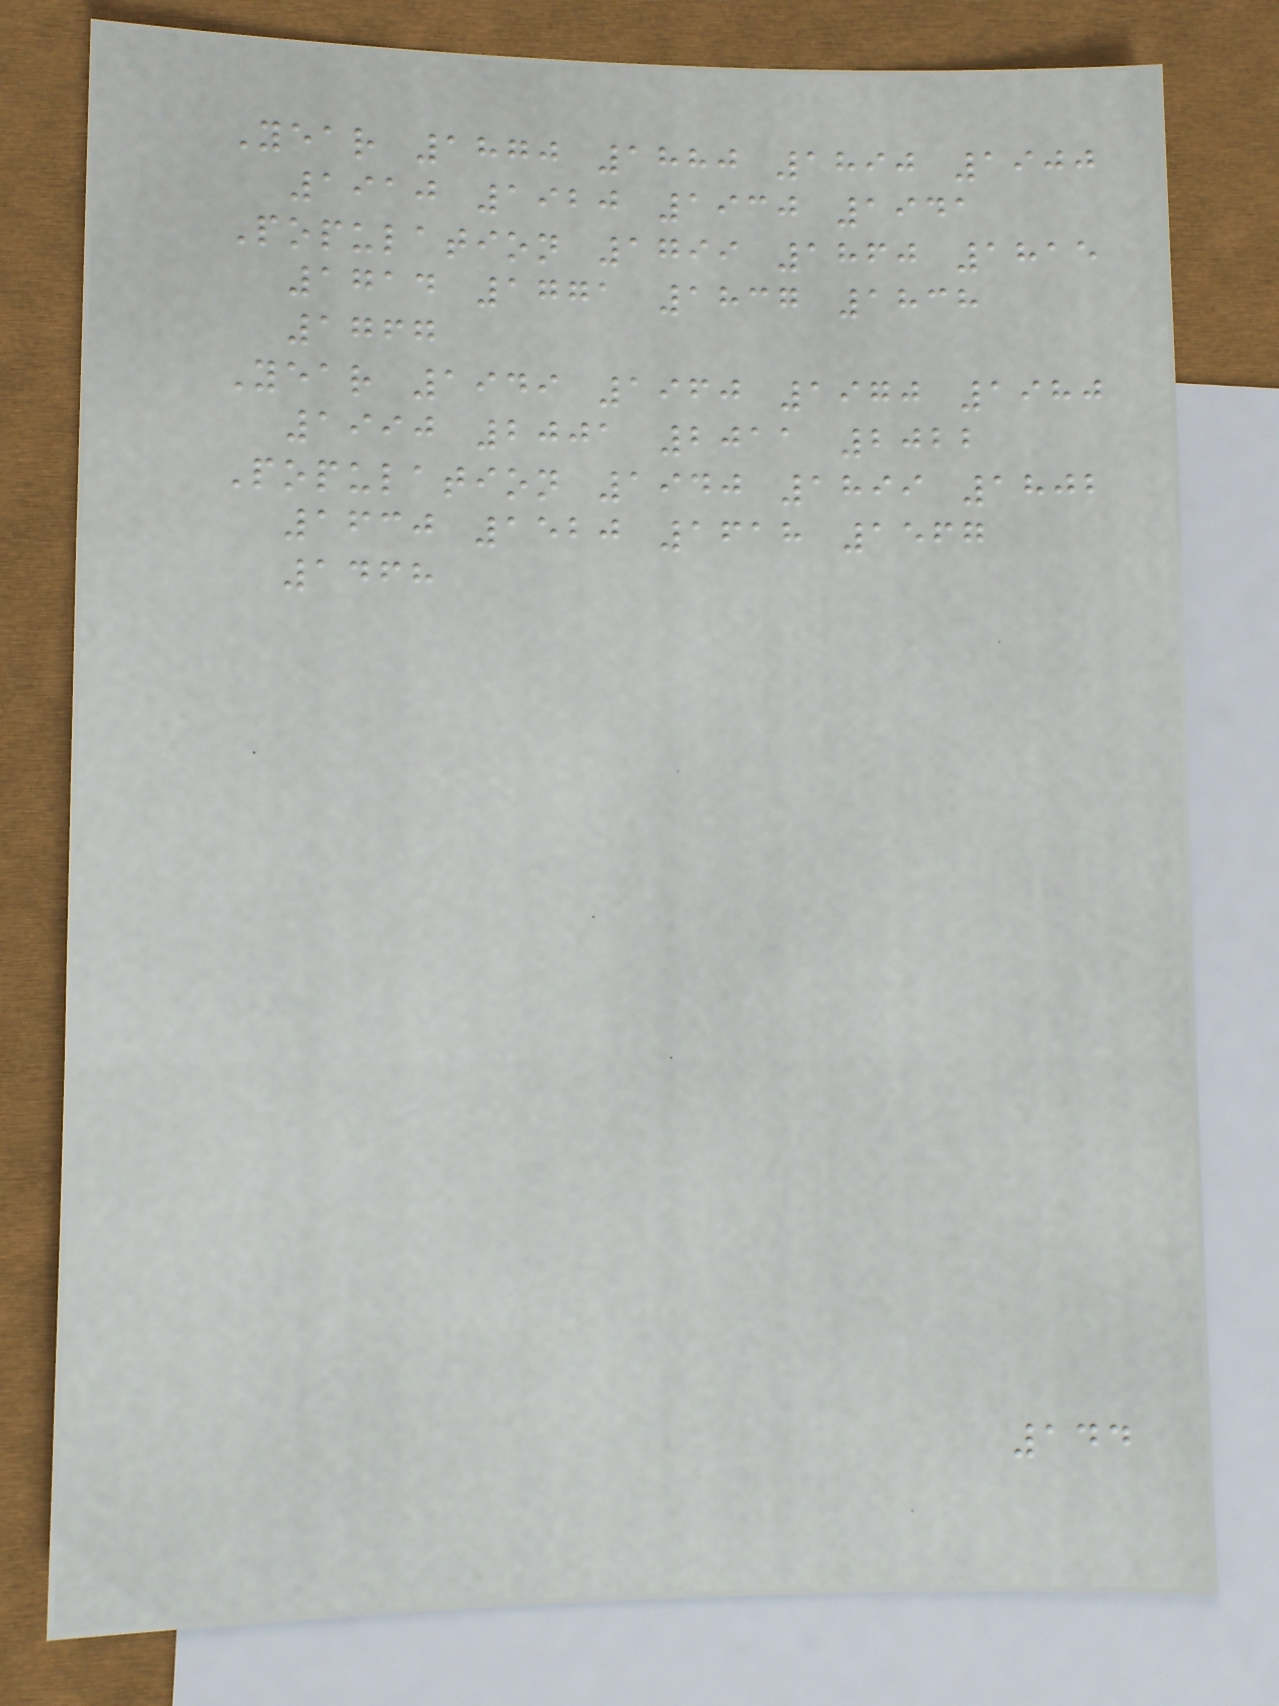Year 1870 1880 1890 1900
1910 1920 1930 1941
Population 1799 1860 1815
1714 1771 1837 1838
1767
Year 1949 1960 1970 1980
1990 2001 2011 2022
Population 1940 1899 1802
1630 1520 1618 1567
1468
144
